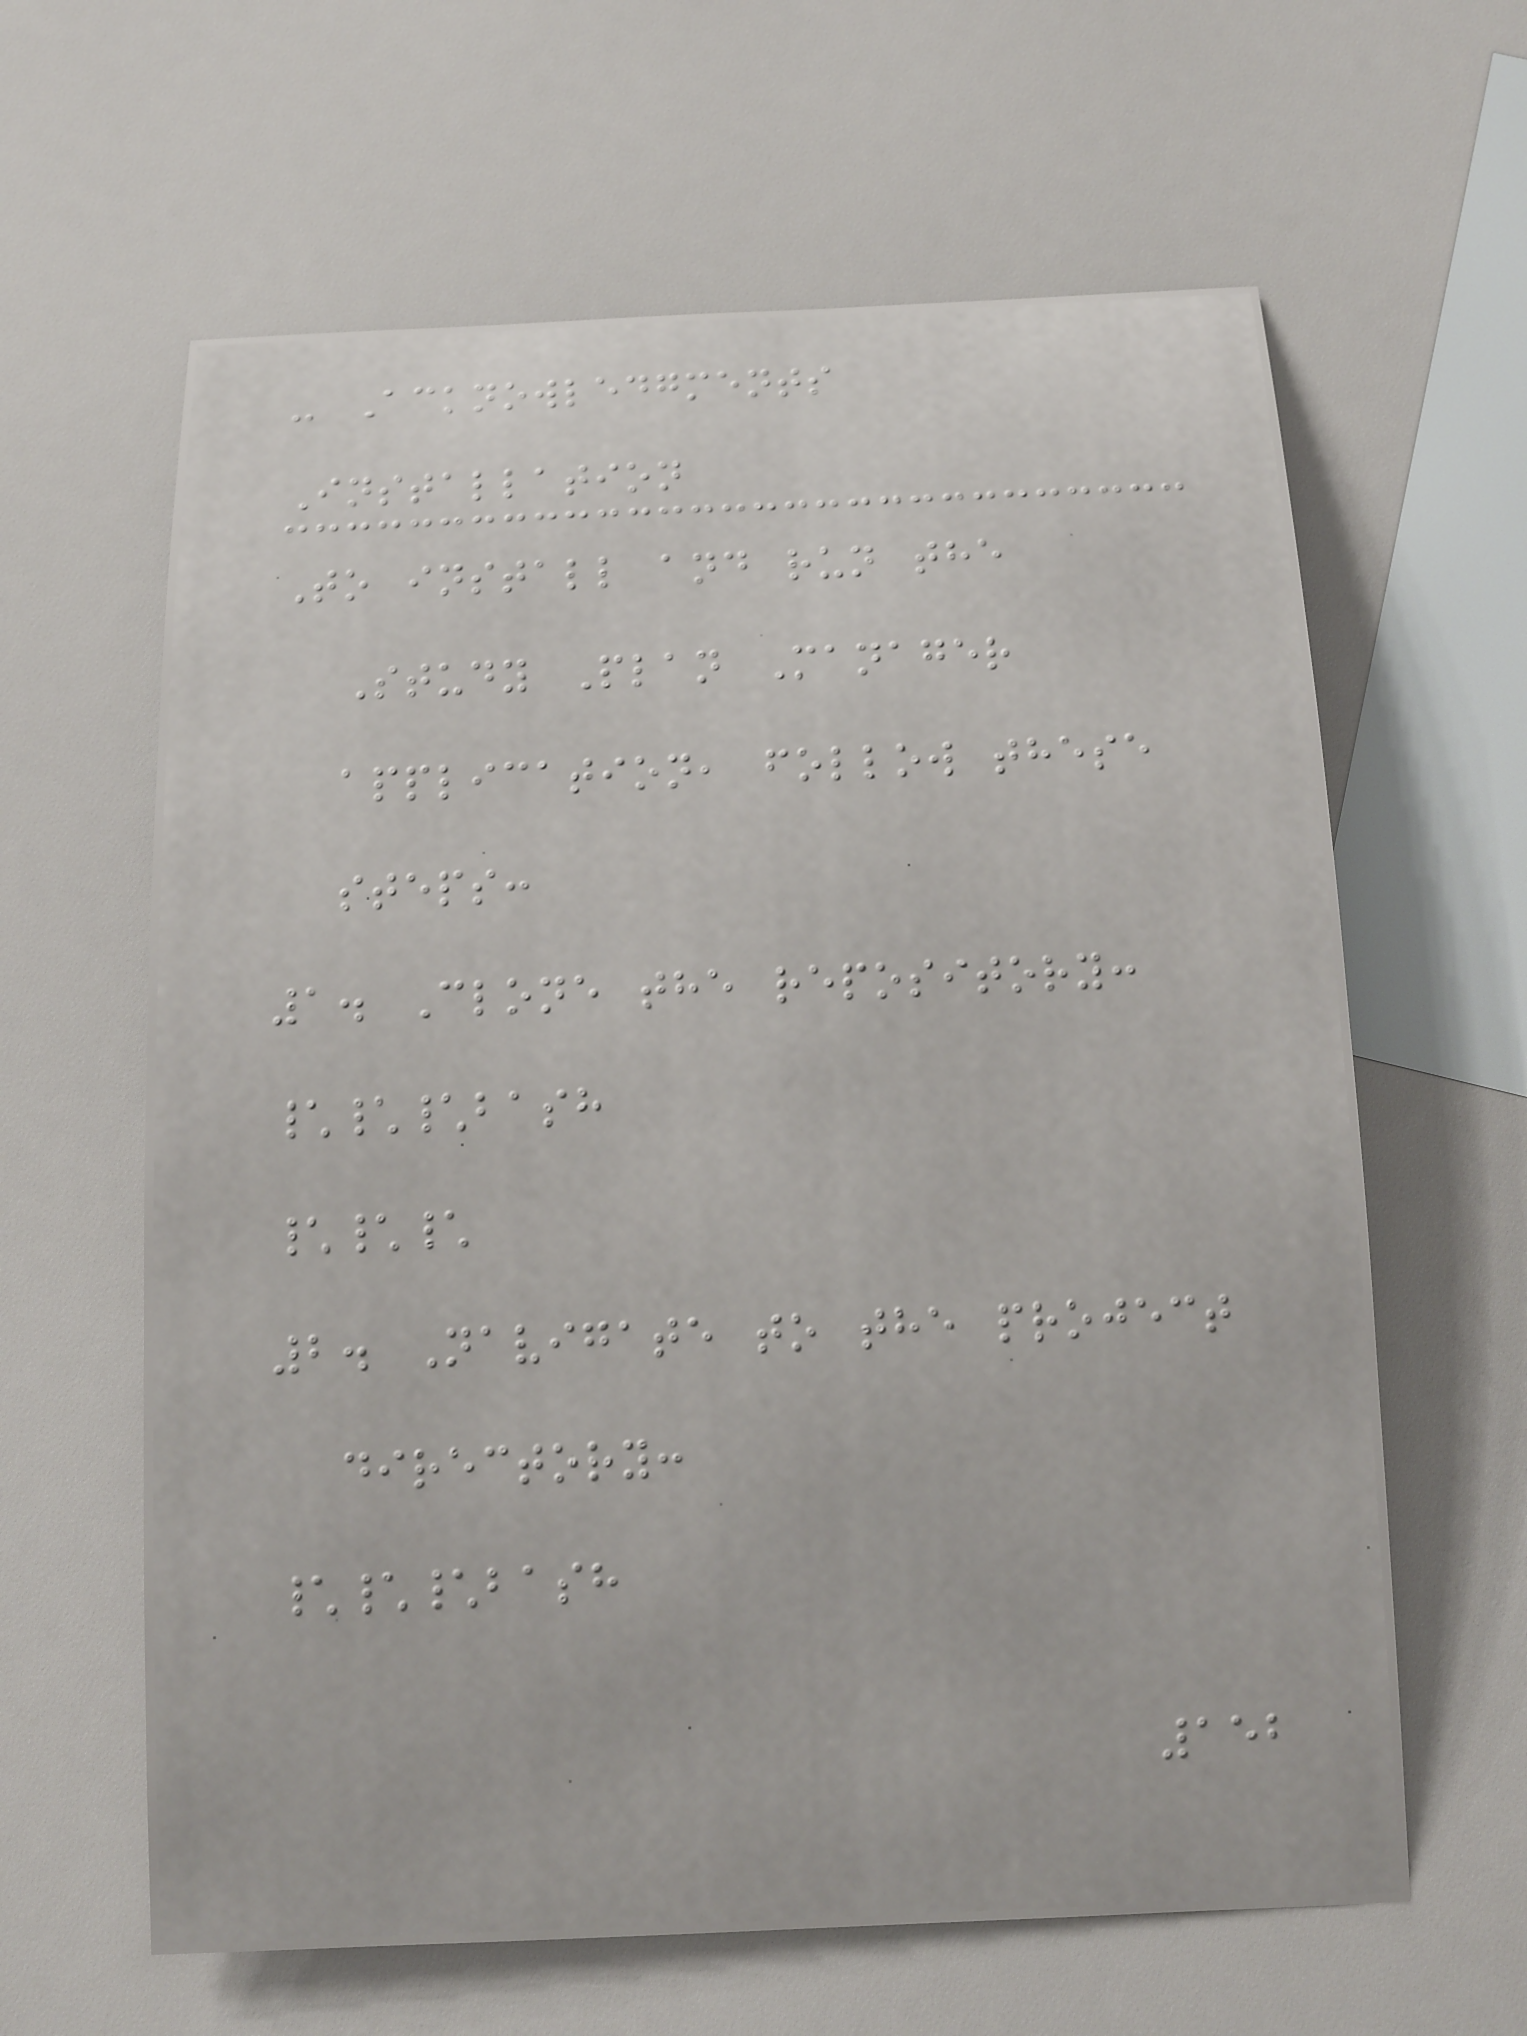- Acknowledgments
Installation
To install and run the
Study Plan Manager
application, follow these
steps:
1. Clone the repository:
\\\bash
\\\
2. Navigate to the project
directory:
\\\bash
152
